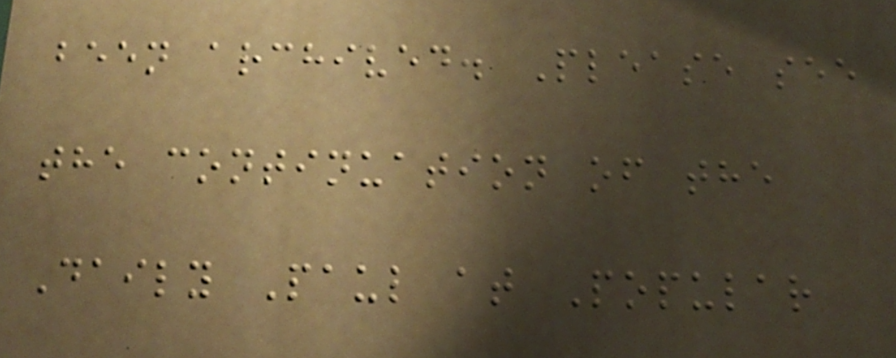been archived. Please see
the continuation of the
Daily Paul at Popular
